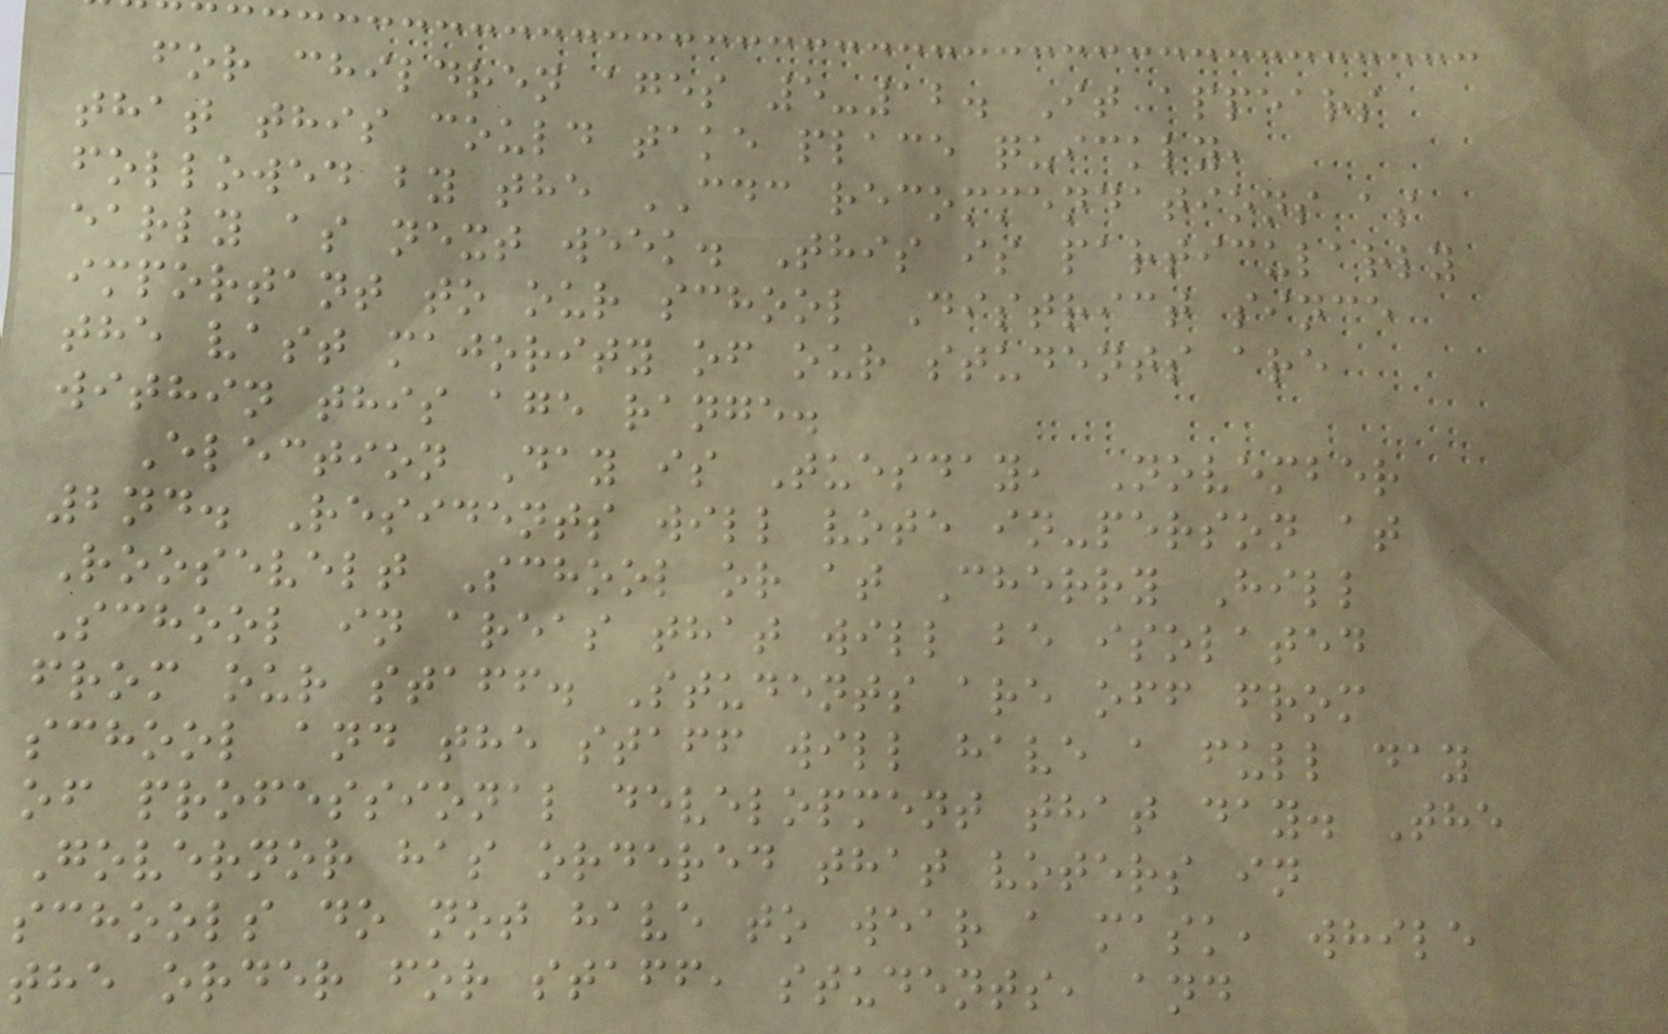for children ages 5-12. It appears
that this could take place quickly,
followed by the CDC recommendations as
early as next week. This is particularly
important to our school District since
the vast majority of our students are
within this age range.
Election Day is Tuesday, November
2nd. Residents will vote in-person at
Roosevelt School or at Cherry Hill
School in areas that will be isolated
from our staff. Students are off from
school and the staff will have a full day
of professional development that day. The
Governor has ordered that voters in
schools do not have to wear a mask, while
the order for staff, students, and
